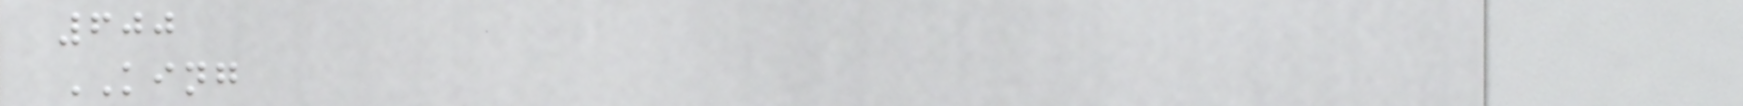600
KING
